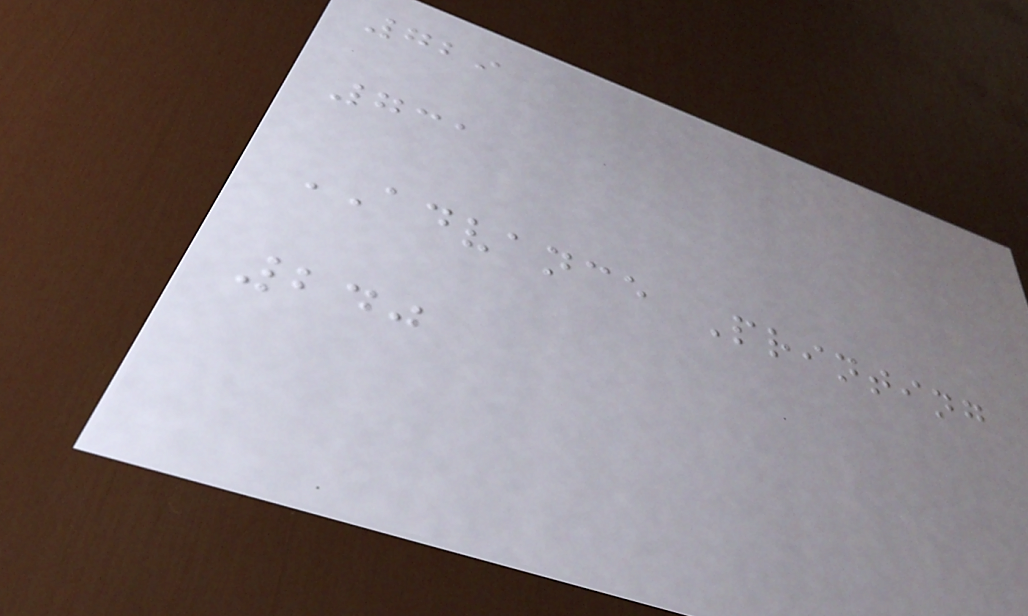729
731
ADVANCE Printing
240
